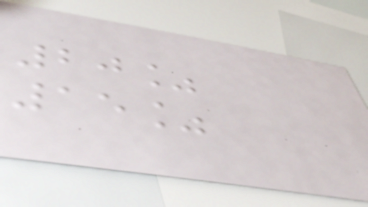20%
15%
